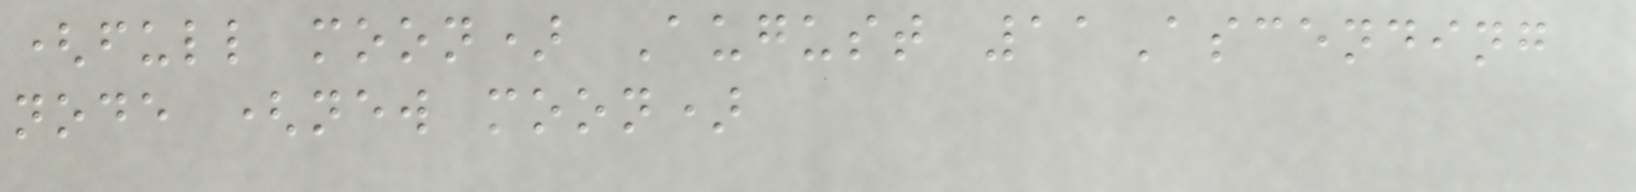(full moon) August 11Ascending
node (new moon)
